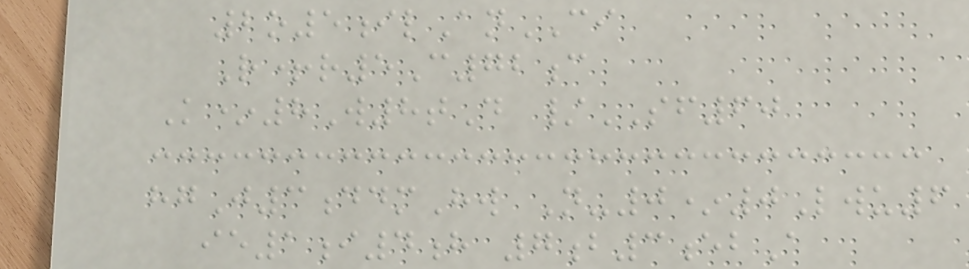2o5ilAnCI
R+r5C72c
K*8W8tD /SF60
hgJ3ddmHw N-0*0Lwu6
ie1i4h 7b3ebA
